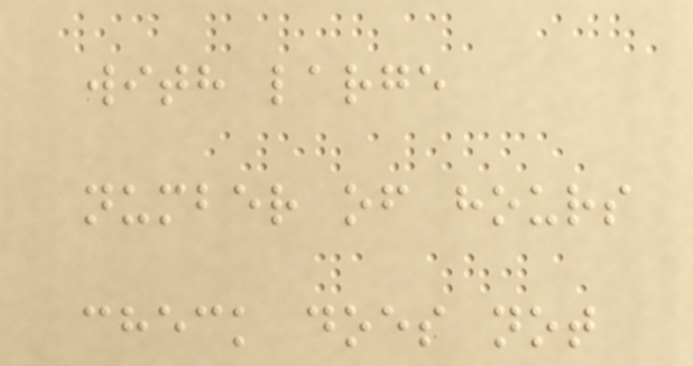with large
number of hours
check does not
